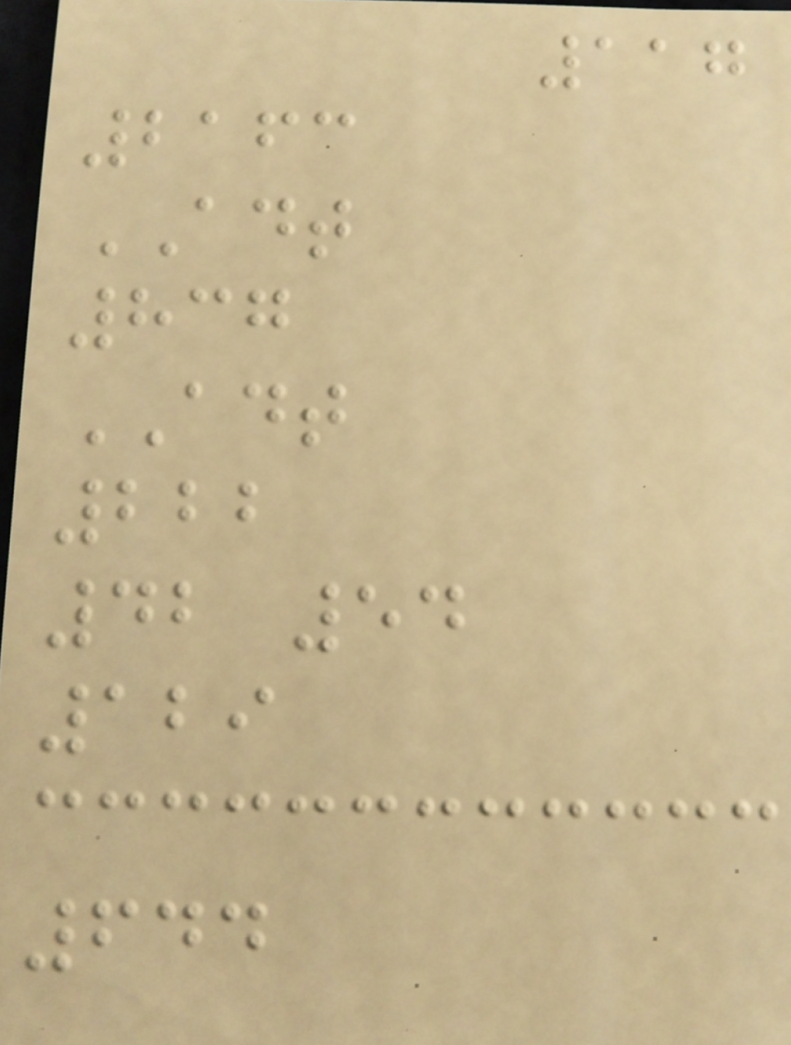117
2163
ADT
837
ADT
222
42 54
129
644
